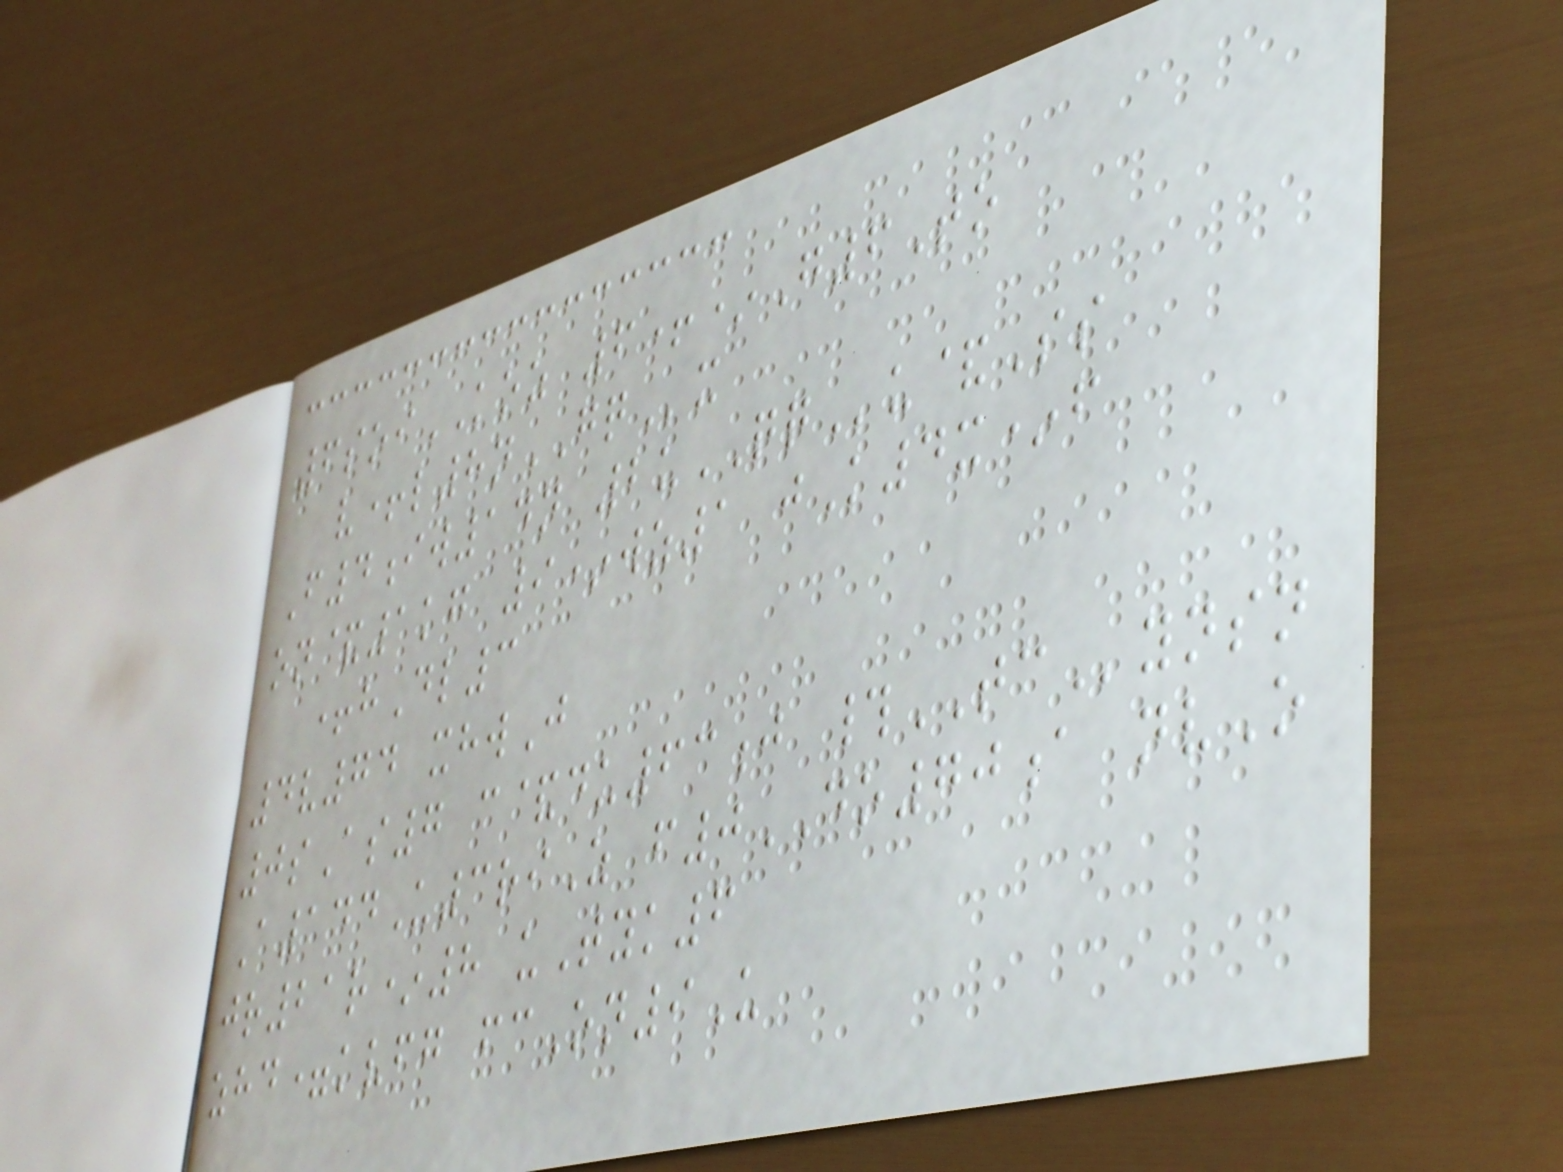6soiKOZ 6+*G6To
v+l8nGQx
F4iw14n 2uQQu&Ss
on&1kg 9*wz1 jK4x*f
+hDl3
4v74 xhwJ
0sAs7 c&du63j #TCynsn
A144U3riZ f0DO70a nvO
jr21r*8 uTyk6
zhd=kvfg fcOn9U
